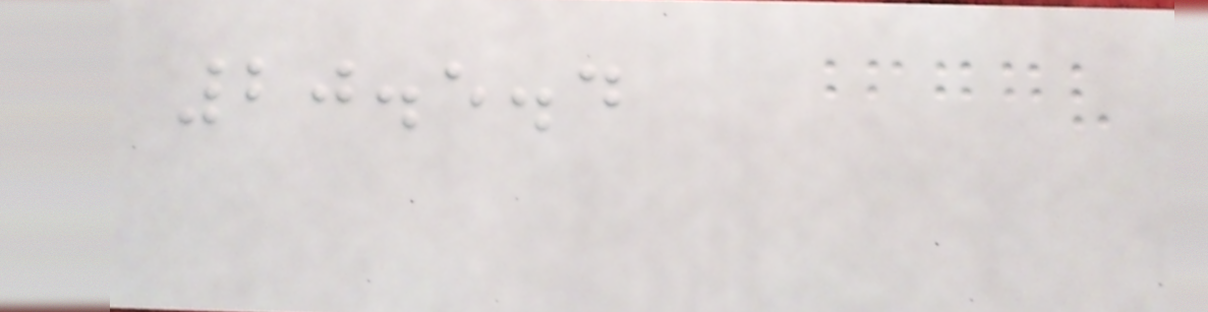20.5.4
